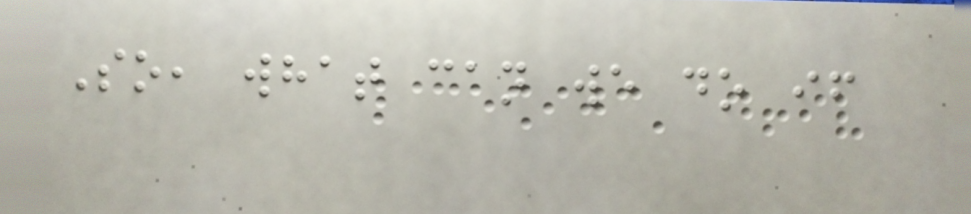So, what can we do if
